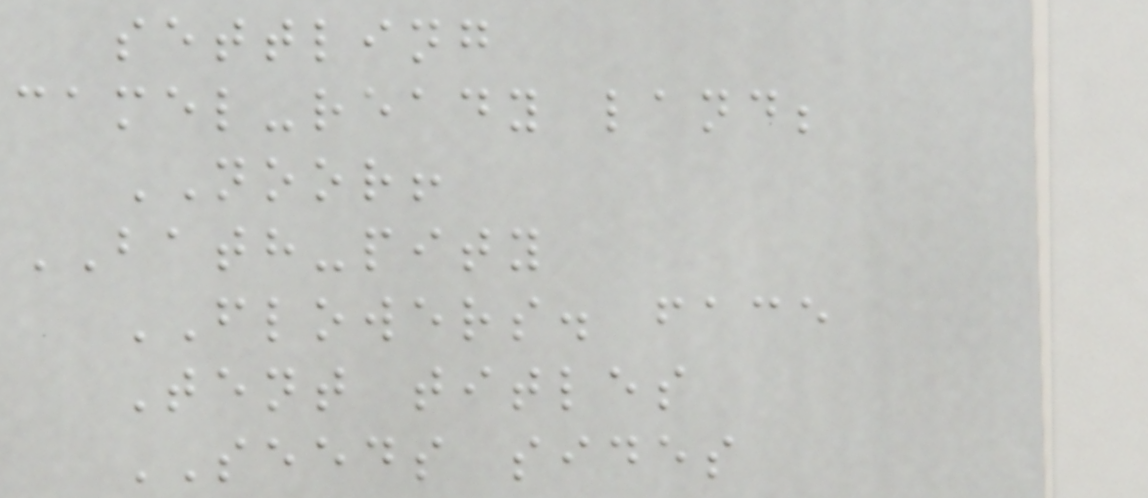settling
camel-ready land;
NOOR!
BATH-pity
FLOWERS. face
Tent titles
SEEDS sides
